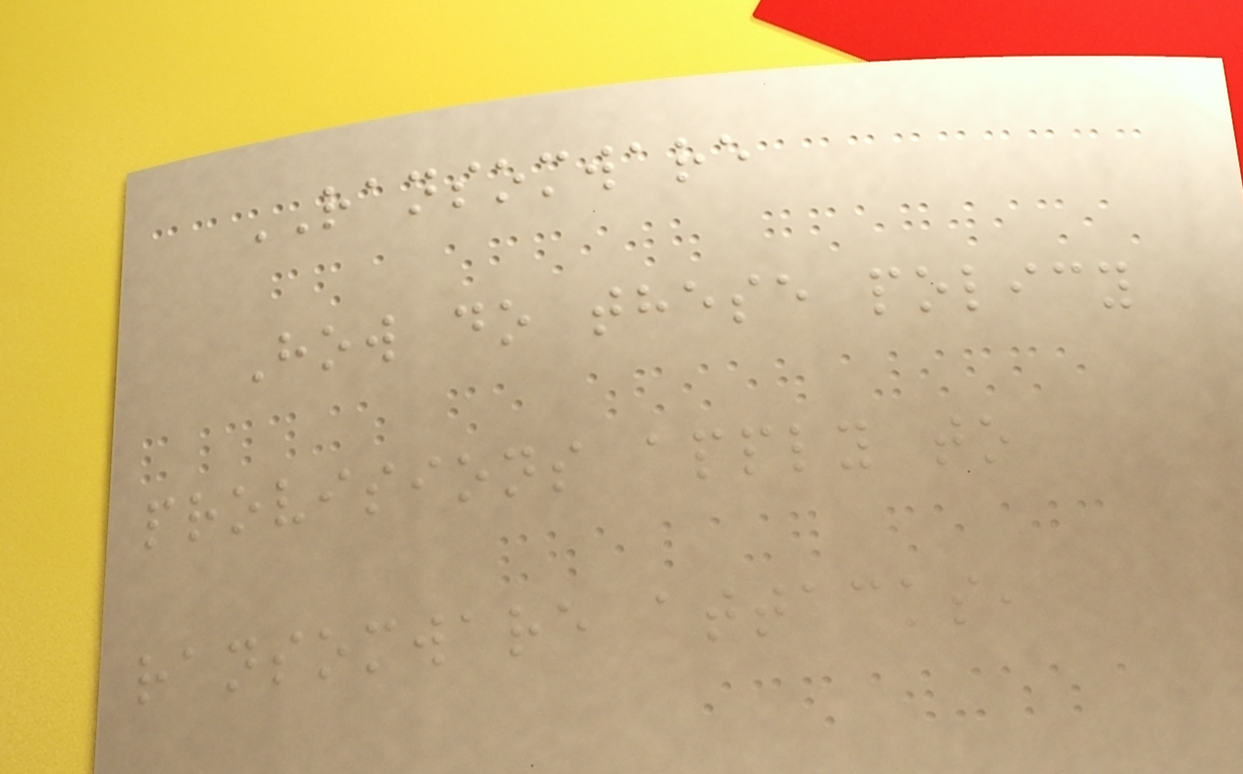RANSOMWARE
How do these policy
provisions apply to
ransomware attacks,
